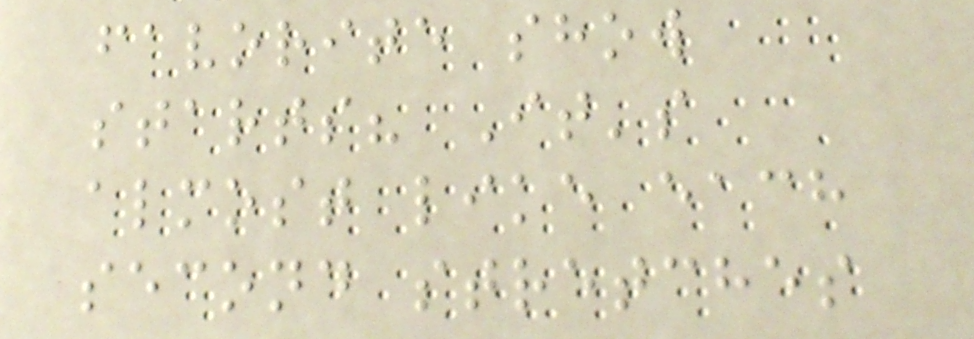favorite show
starts? It's
almost like each
second stretches
